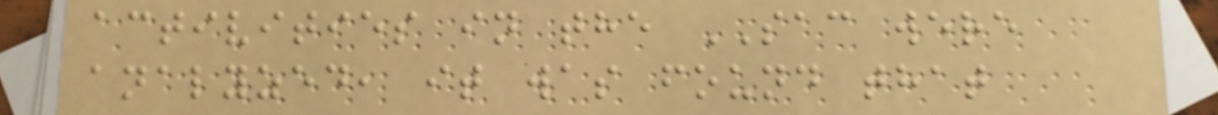activities in the SAC were
analyzed, it was found that
